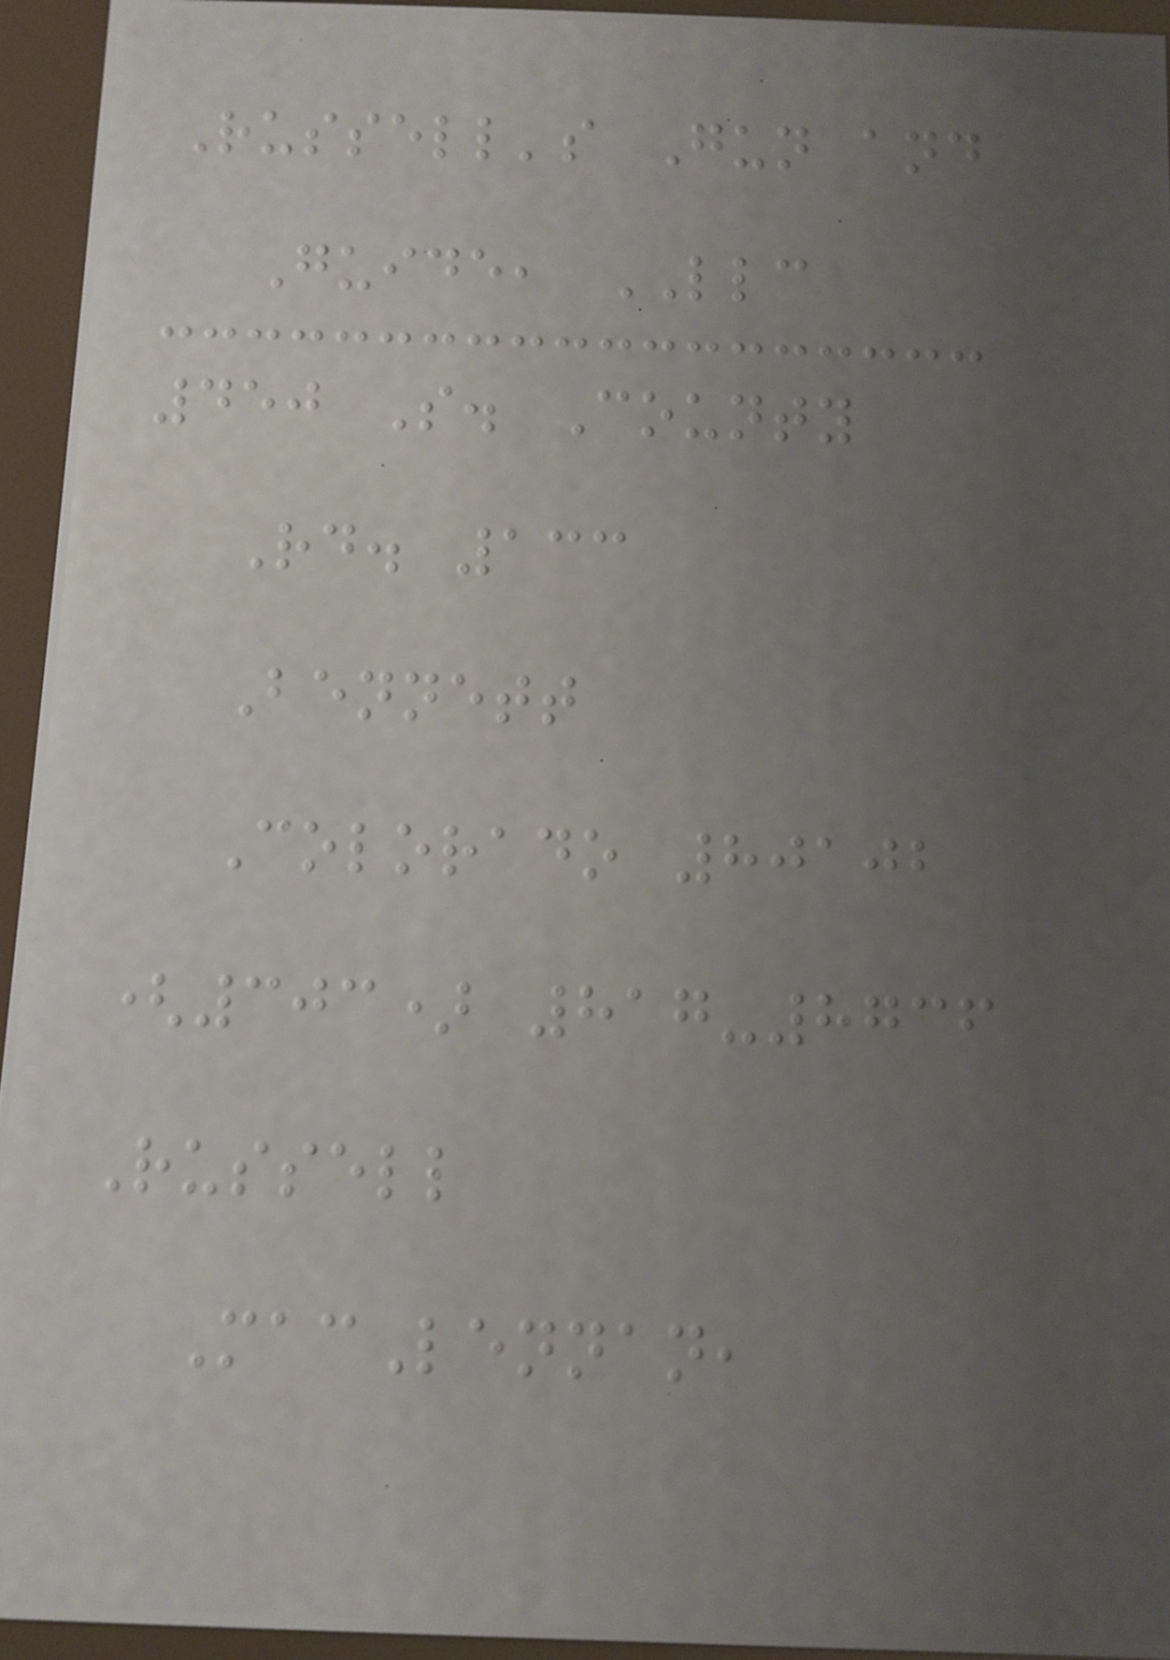Russell's Gun and
Guide, LLC
450 S. County
Rd. 133
Bennett
Colorado 80102
(303) 817-8736
Russell
MacLennan,
